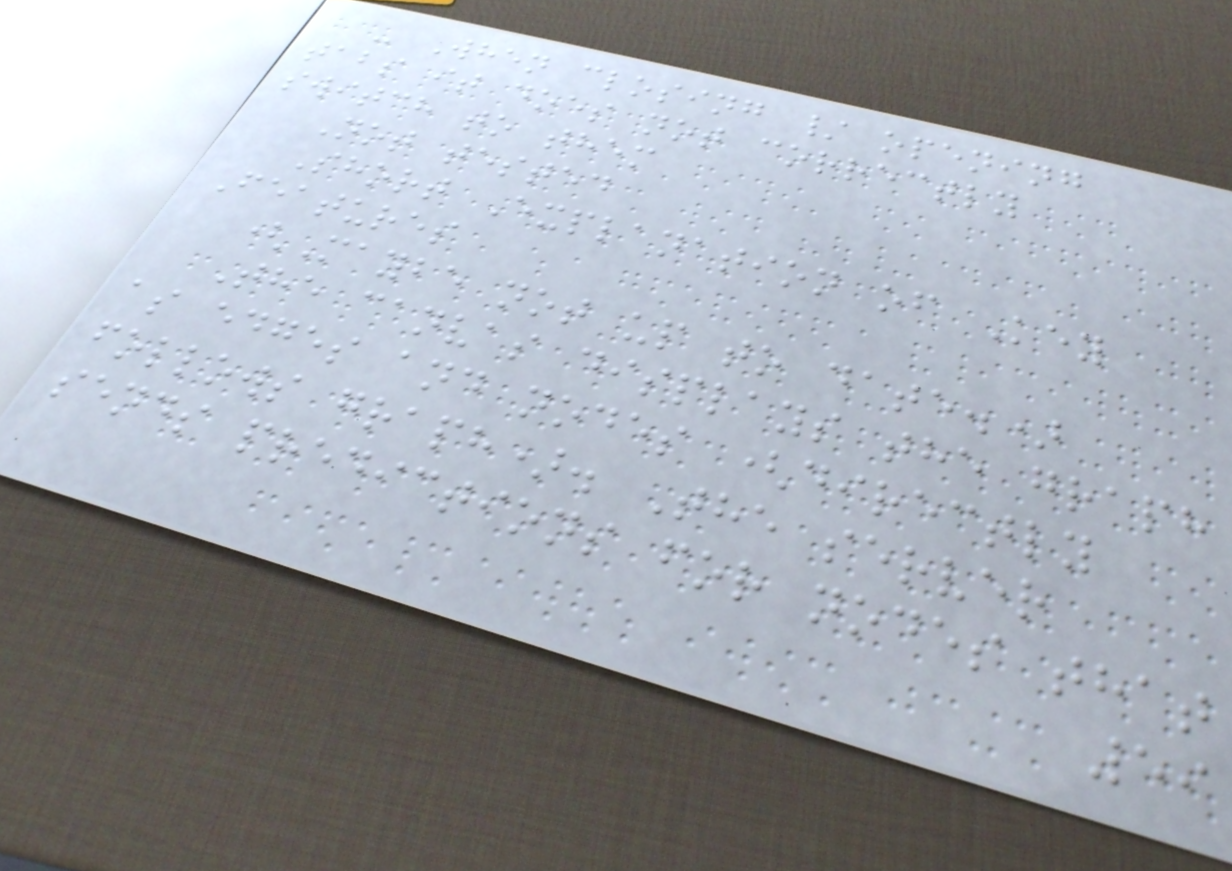- When closing / opening
tabs it does not correctly
switch to them
Not tested
Short Explanation of Key
Features
(Maybe not up to date.)
The canvas displays the graph
as edges and nodes (directly
follows graph). The server
sends predictions for nodes that
59
